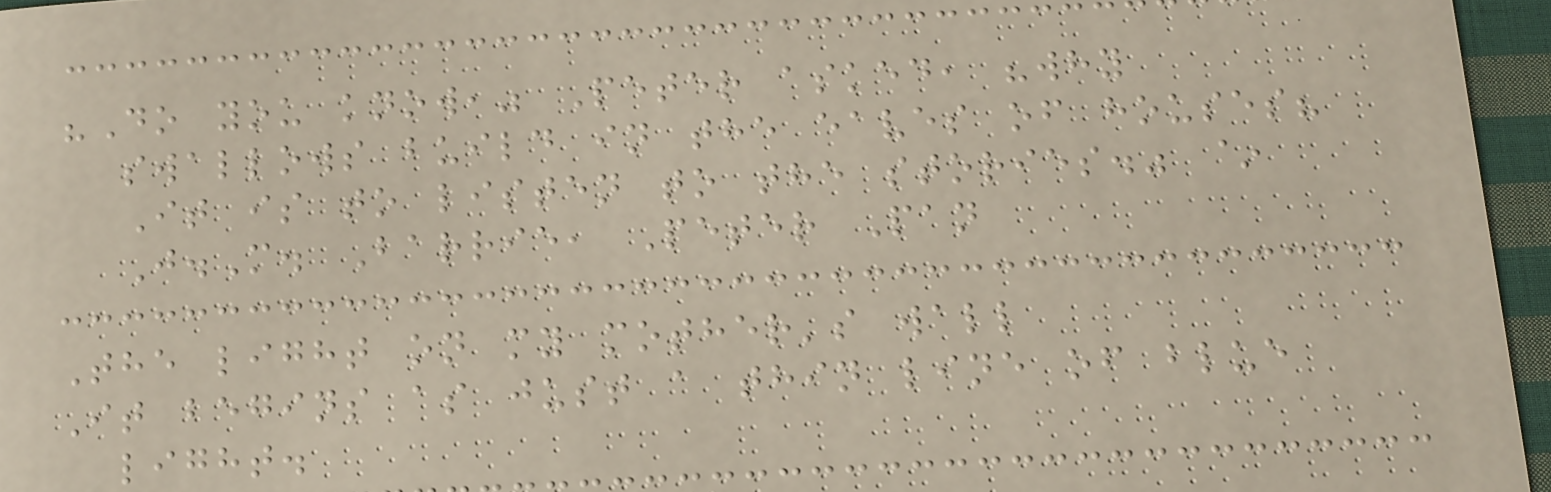"Do you know," Peter asked, "why
swallows build in the eaves of houses?
It is to listen to the stories." ~
J.M. Barrie, Peter Pan
The light on my mother's wall
It begins as just a thin line of blue
light.
